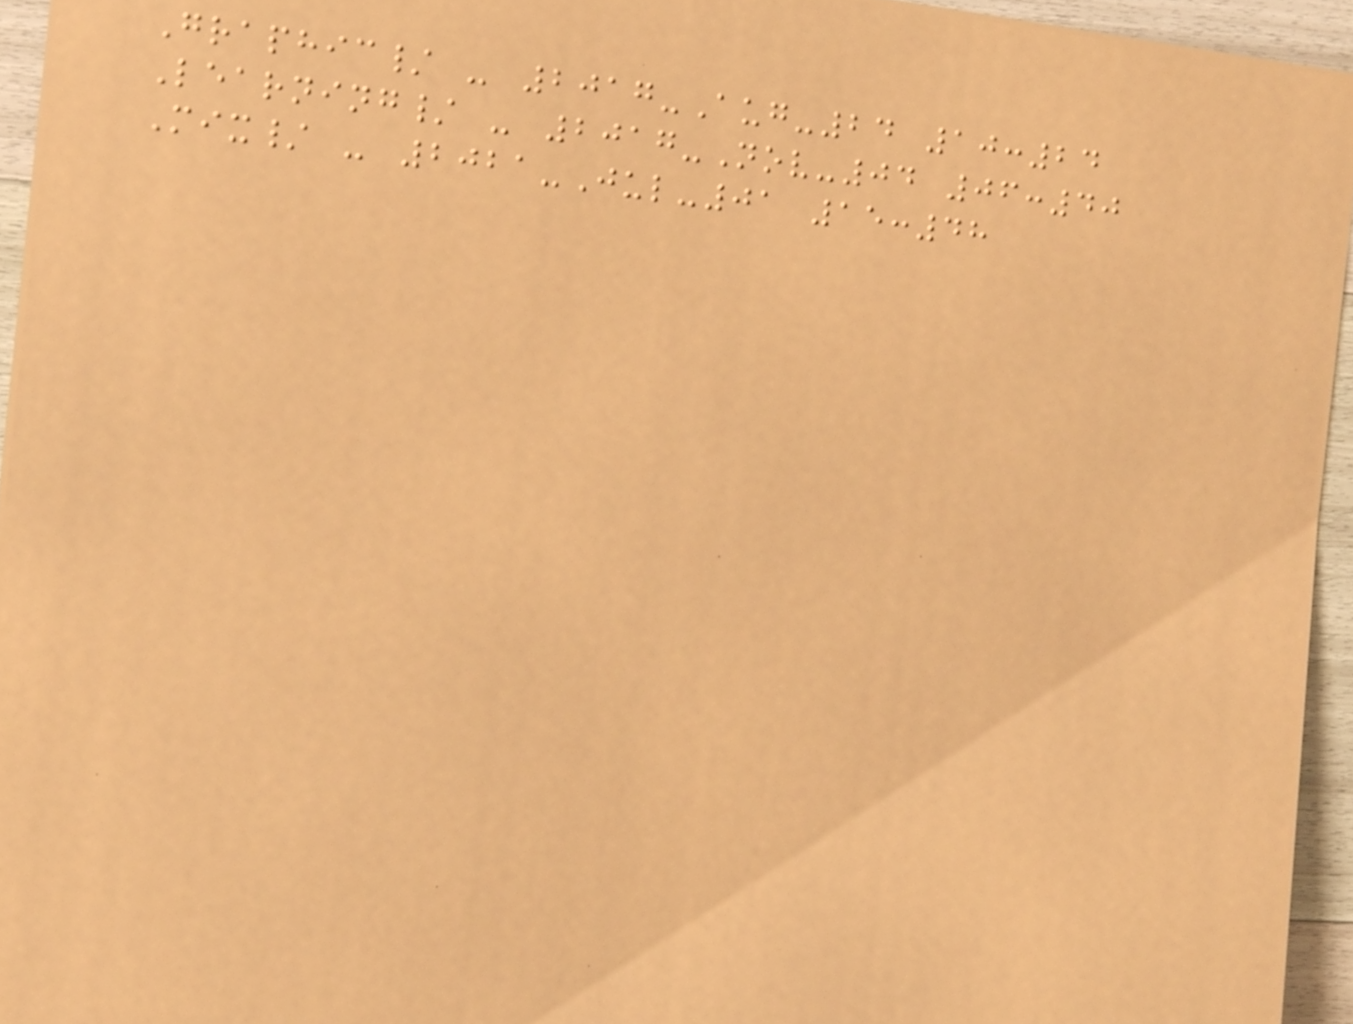Graphic/ - 2017-Aug-24 10:24
Learning/ - 2017-Nov-04 06:40
Mix/ - 2021-Jul-01 15:48
